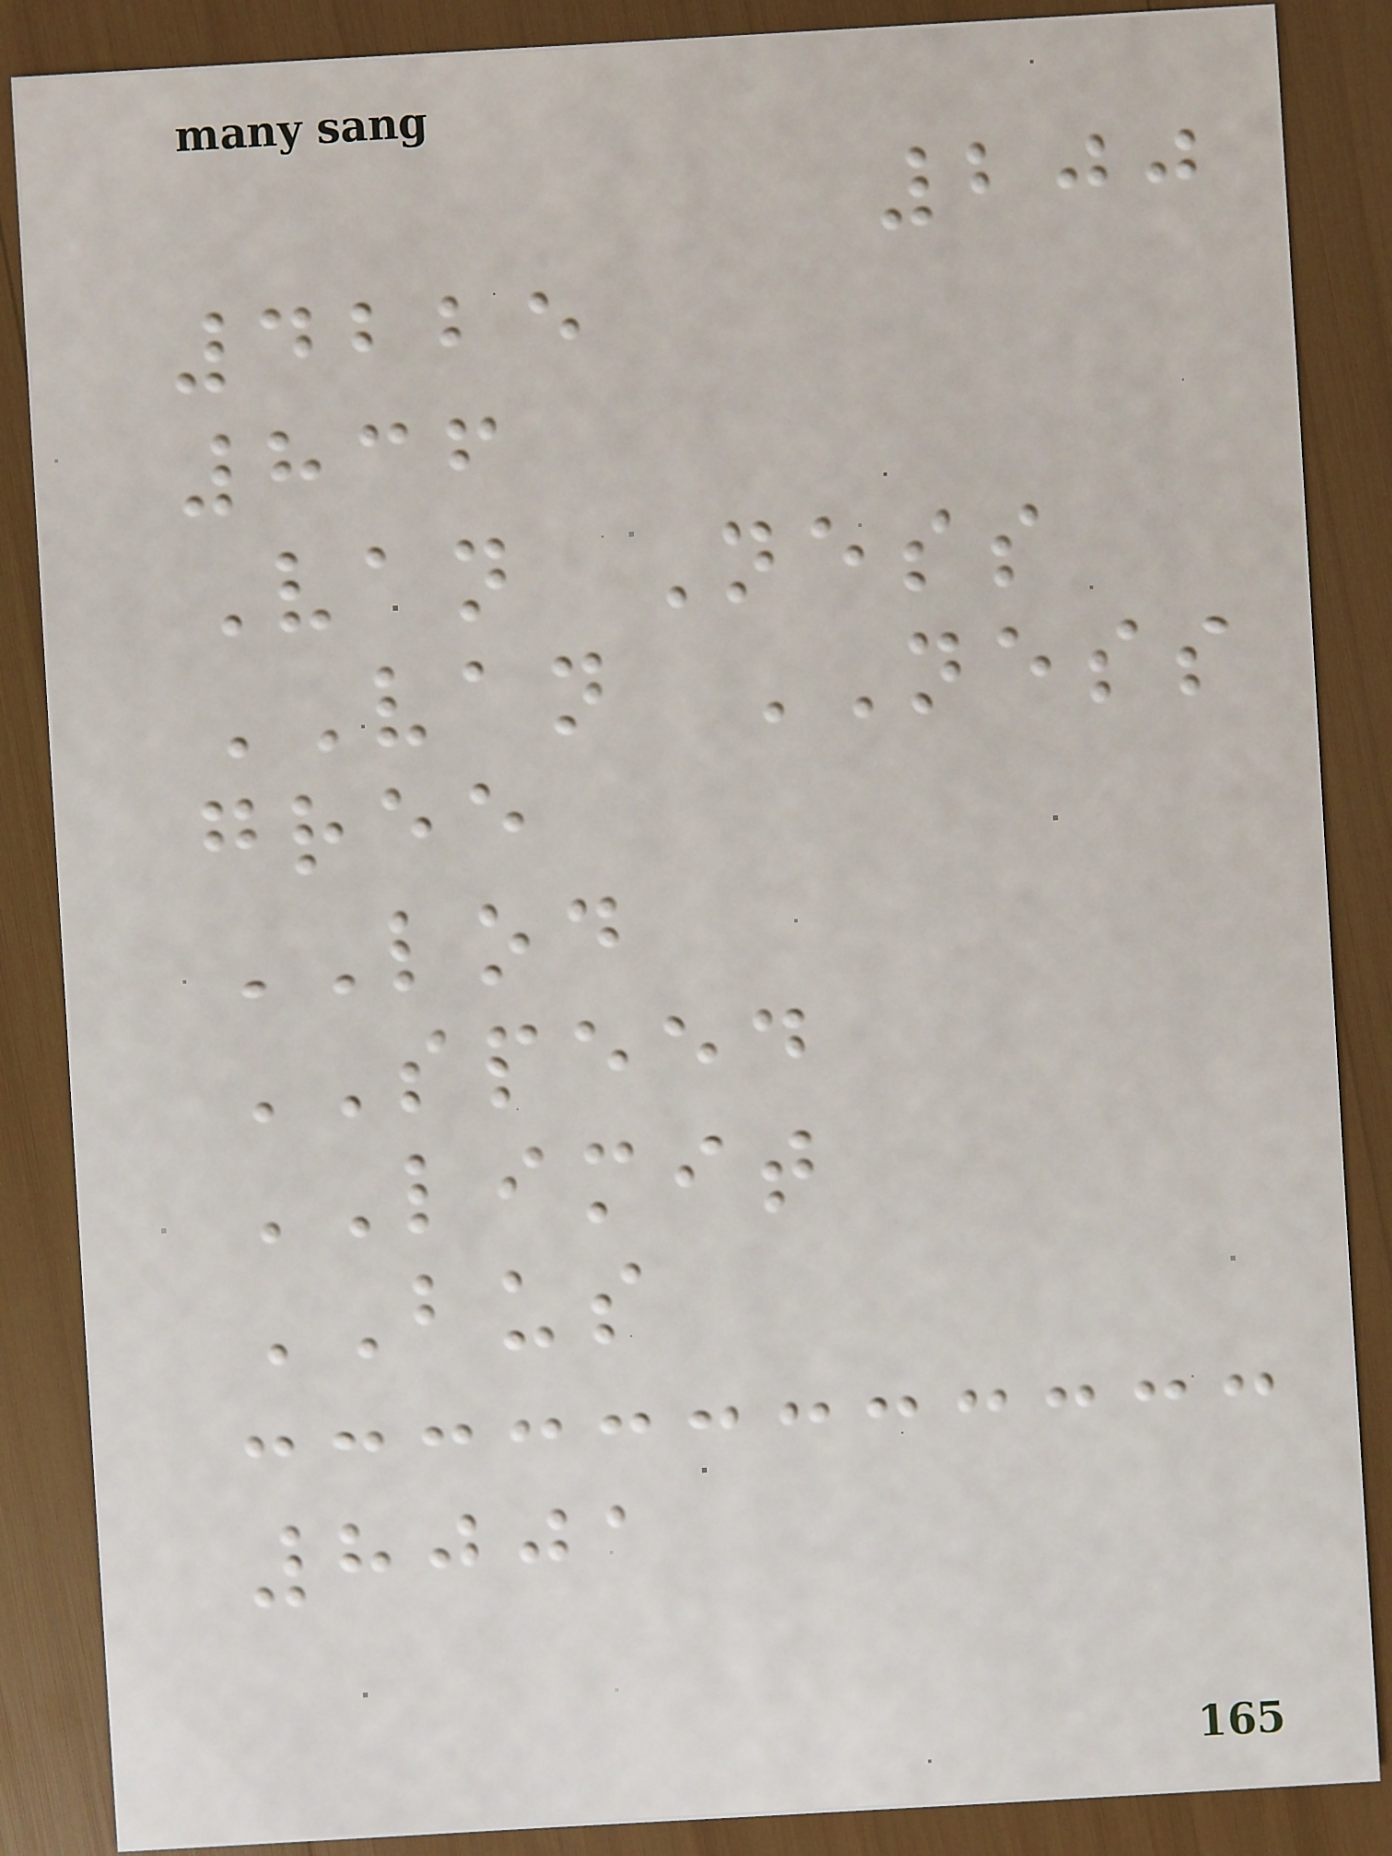200
4225
836
Van Ness
VAN NESS
gree
LOD
SPEED
LIMIT
BUS
8001
